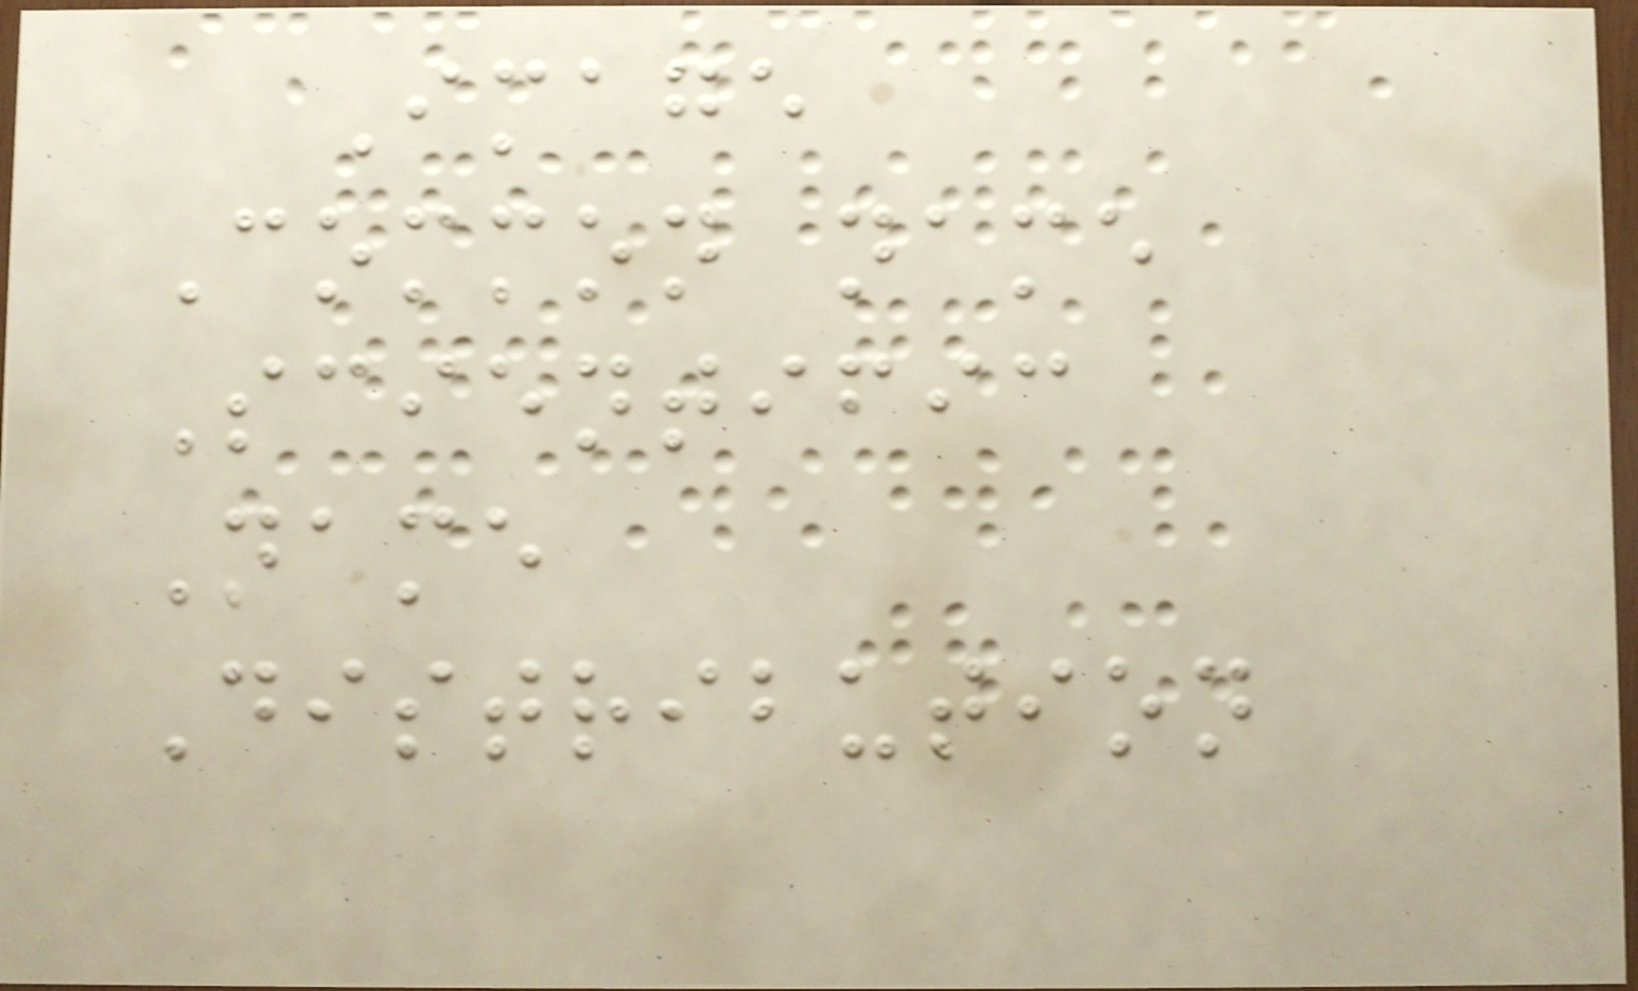Image
Common name
Scientific
Name
Distribution
